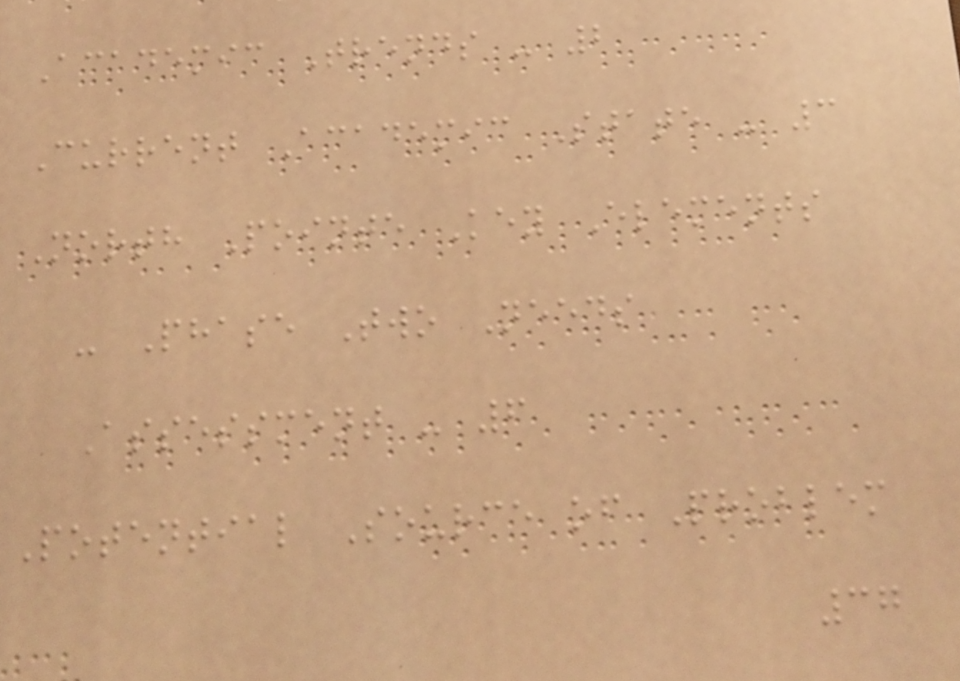Academic Trends - 2
Current Academic State - 3
North Pointe Key Elements
- Phase Two Needs
Assessment - 6
Potential Source of Problem
37
